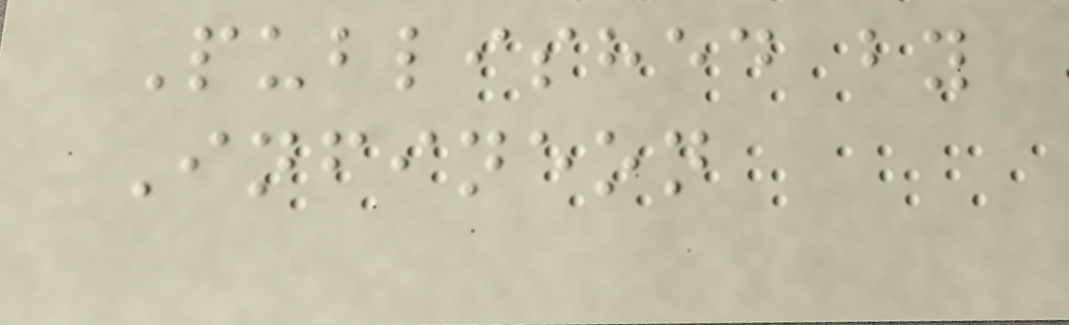Published by
Infineon
